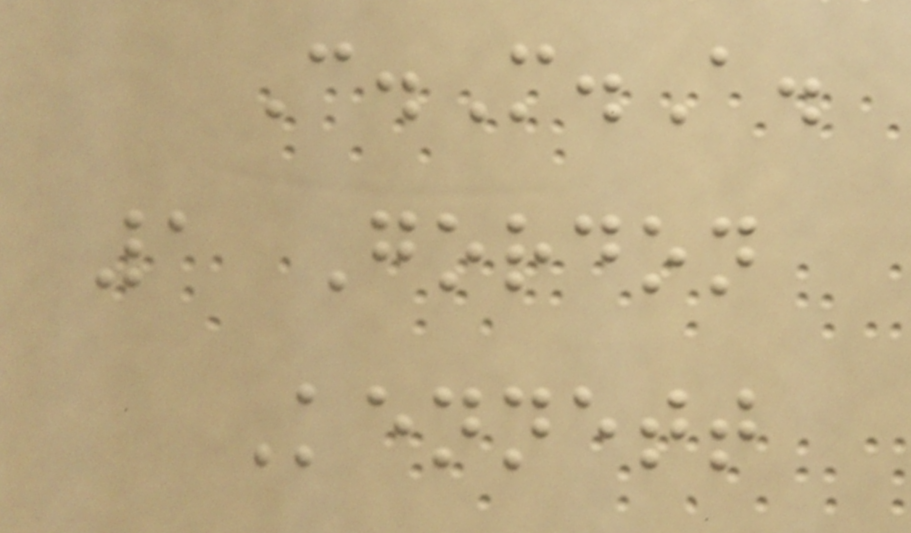C.M.A.
1 Gordon
Kennett
